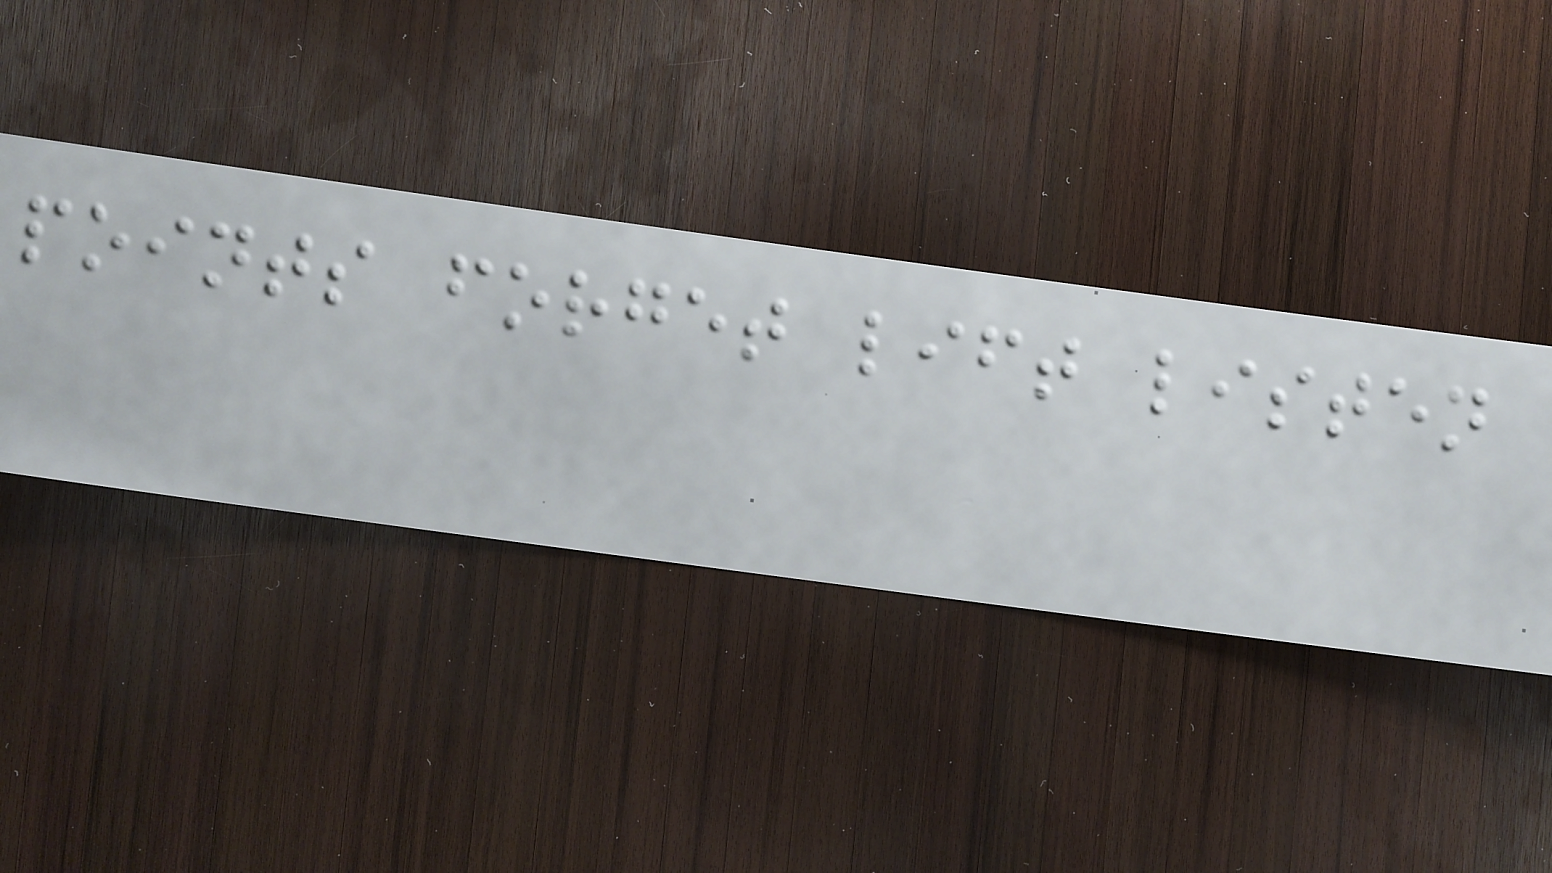points forget lift listen
